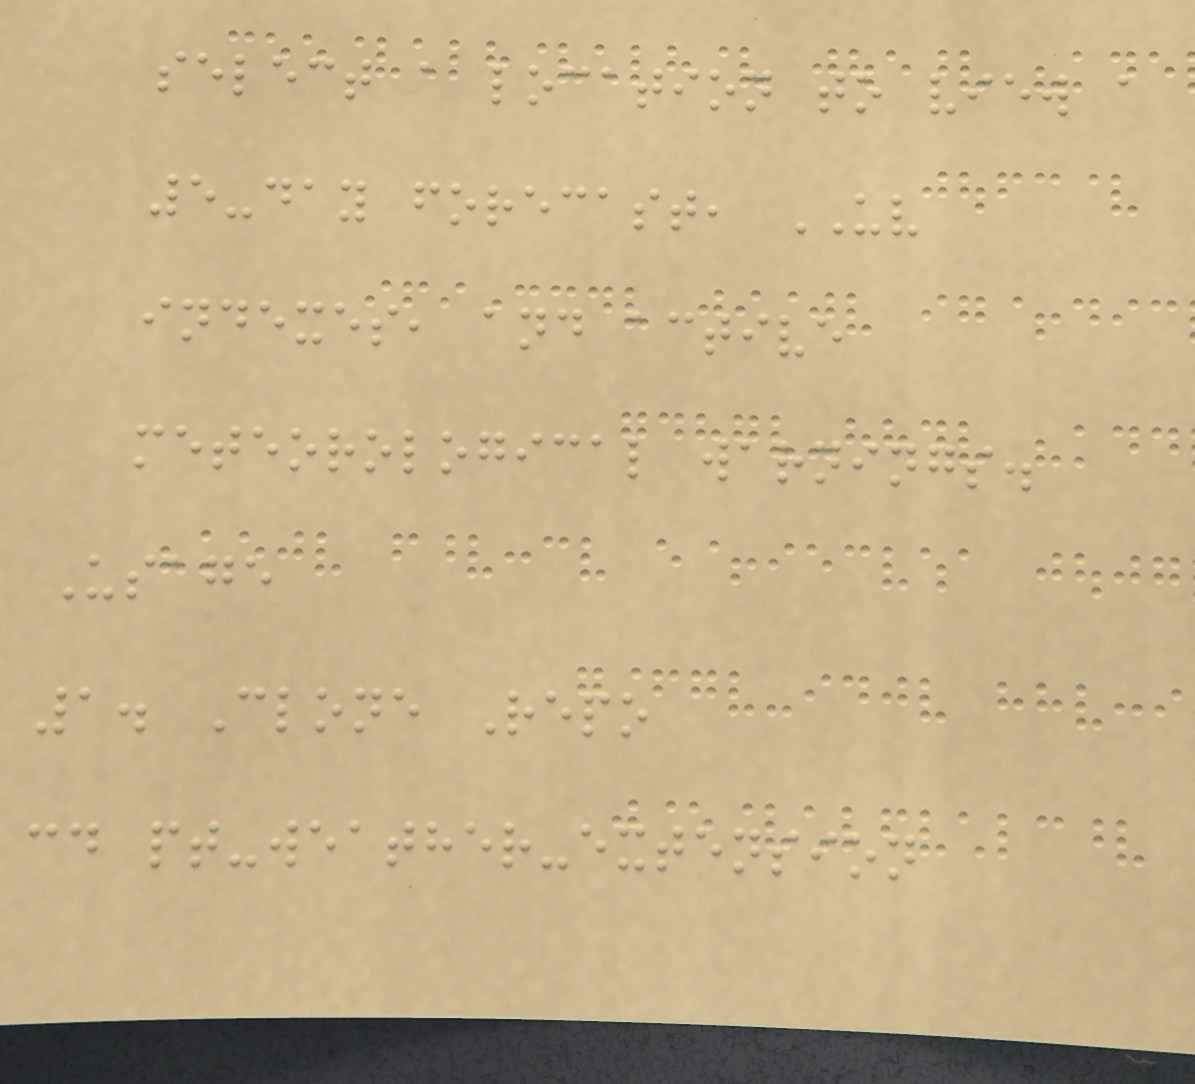select a location to view a
5-day forecast, UV
indexes, and active
meteorological warnings.
Usage
1. Clone Repo
cd pt-weather-extension
